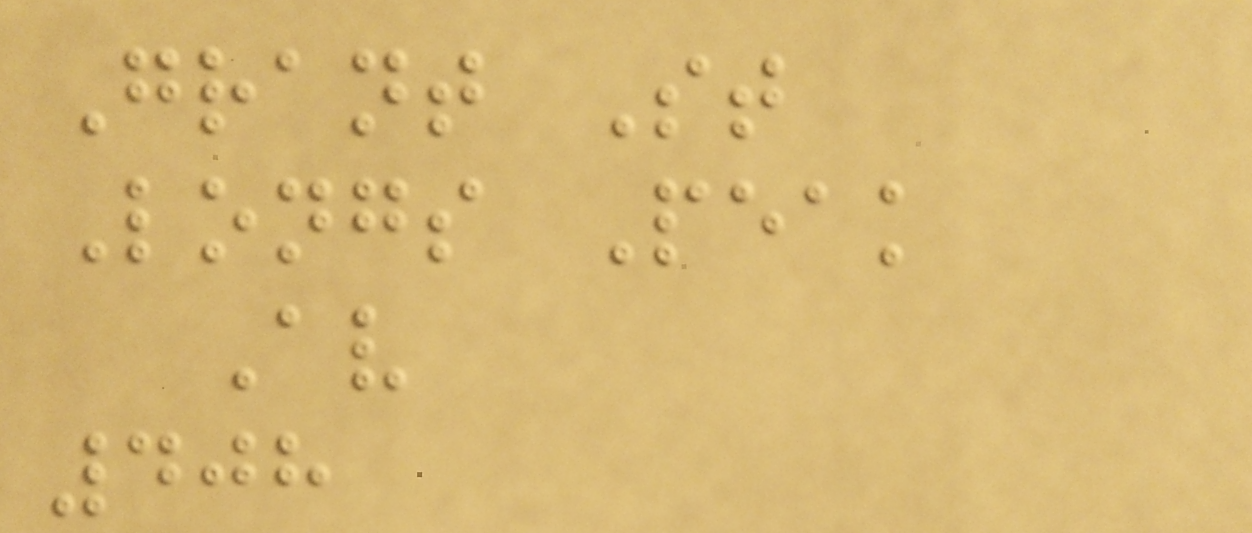Grant St
Longs Peak
Av
408
